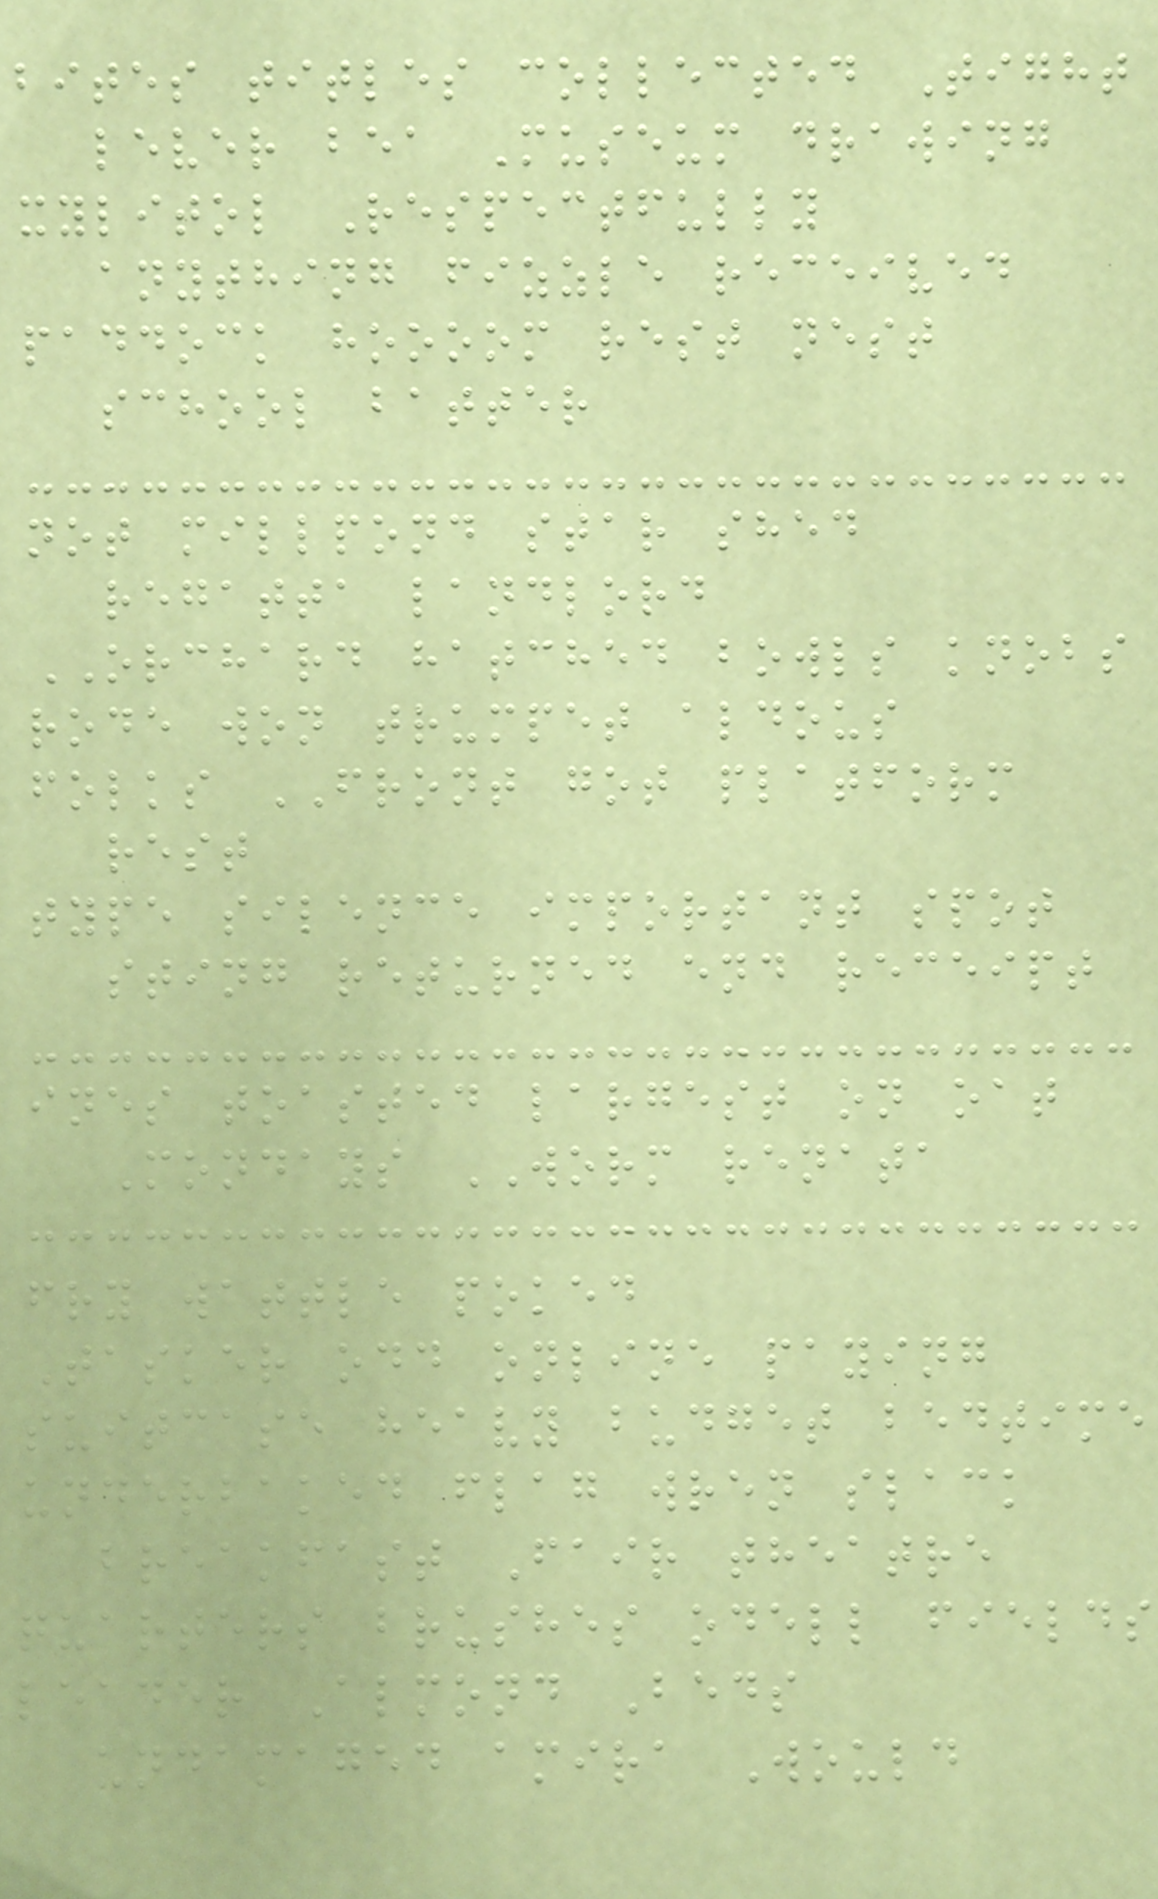bites titles collected Tight
lever bea Museum drawing
xylitol Respectfully
anything fizzle received
paddock hoooom rest nest
school batter
not millpond star shed
regatta landlord
ORCHARD hatched bowls knobs
rode won trumpet aldous
folks FRONT got platform
rest
type silence important spot
sting returned end receipt
ines toasted largest on oat
Mondays WORM renata
fry wattle poked
Tasker odd online paying
suitcase heavy budget bedtime
underbaked flag wren slack
breakfast Fair theatre
quarters brushes odell fields
leader Almond Beds
undamaged amira Would
